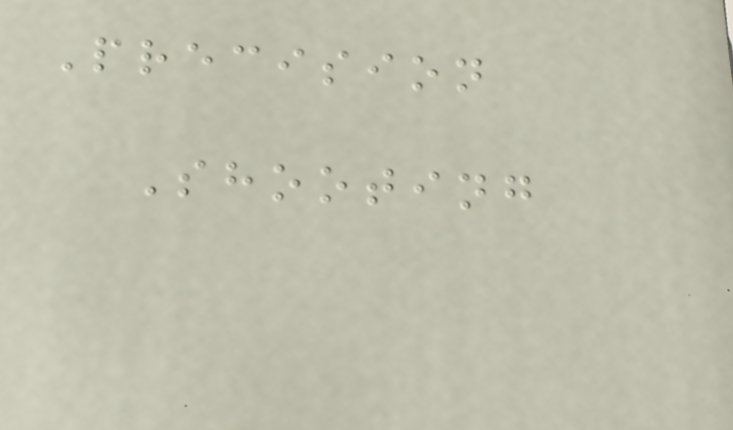Precision
Shooting
